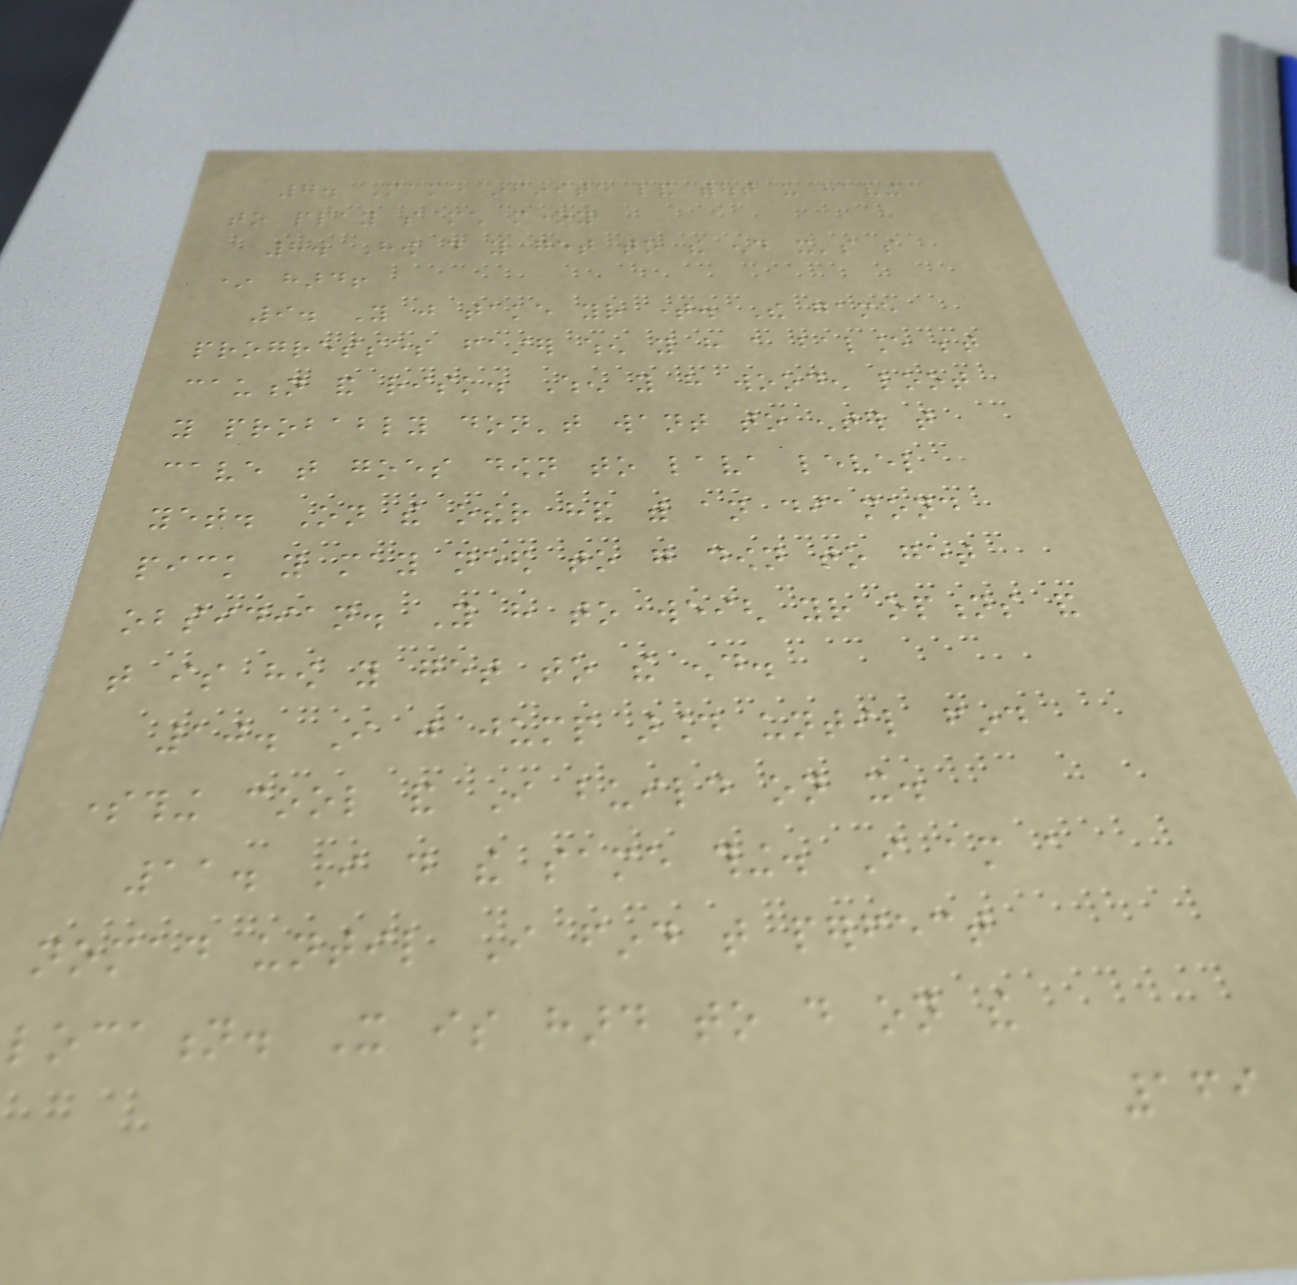7. Make infinite land without us having
to play so much money
8. How do you get to the end it's so
* hard!
9. You just take your time. The game
progresses faster when you have a balance between
caution and risk. When you have wooden loot
you probably don't want to enter that
cave that goes down to lava level
yet. On the other hand with an diamond
pick you may need to go down to get
obsidian. You have to weigh your options and
that is how you get to the end.
10. I just jump around until find
something cool and I build on it.
11. I do the same thing. I am a
nomad until I find that perfect
location. It is hard to do on the
169
